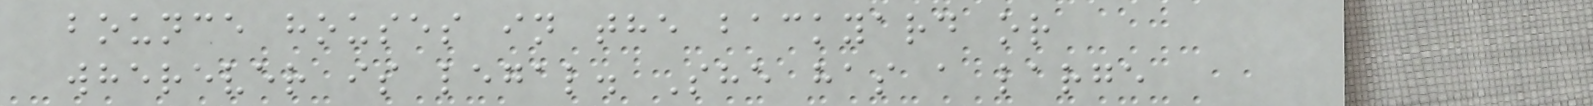bounce houses in the backyard or
wherever is legal. She has a large
